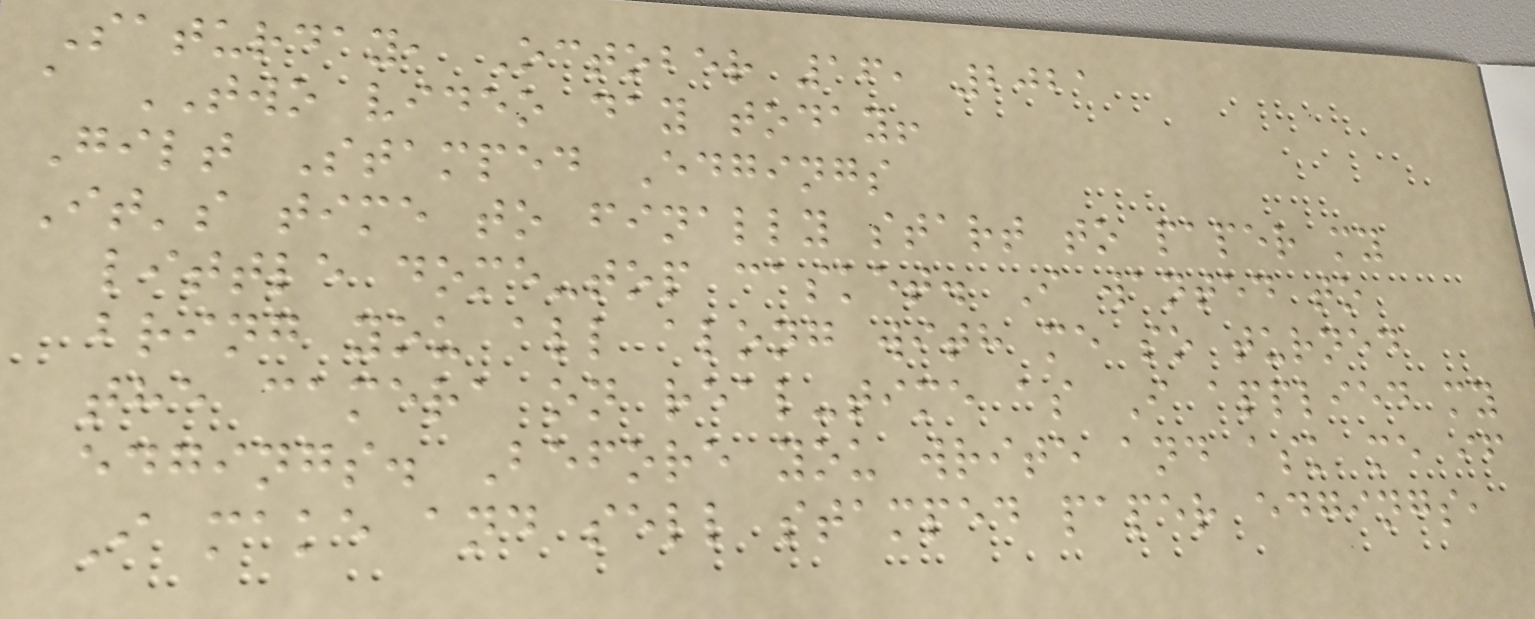Saturday, October 16, 2021
a TWO video day today!
Gilt Stamped Edgings
It's time to finally start to paper my
little dome-top casket. I wanted to
bring you all along with me so turned
the camera on real-time as I applied my
edgings. Before you write and ask me if
I make and sell stamped paper edgings,
